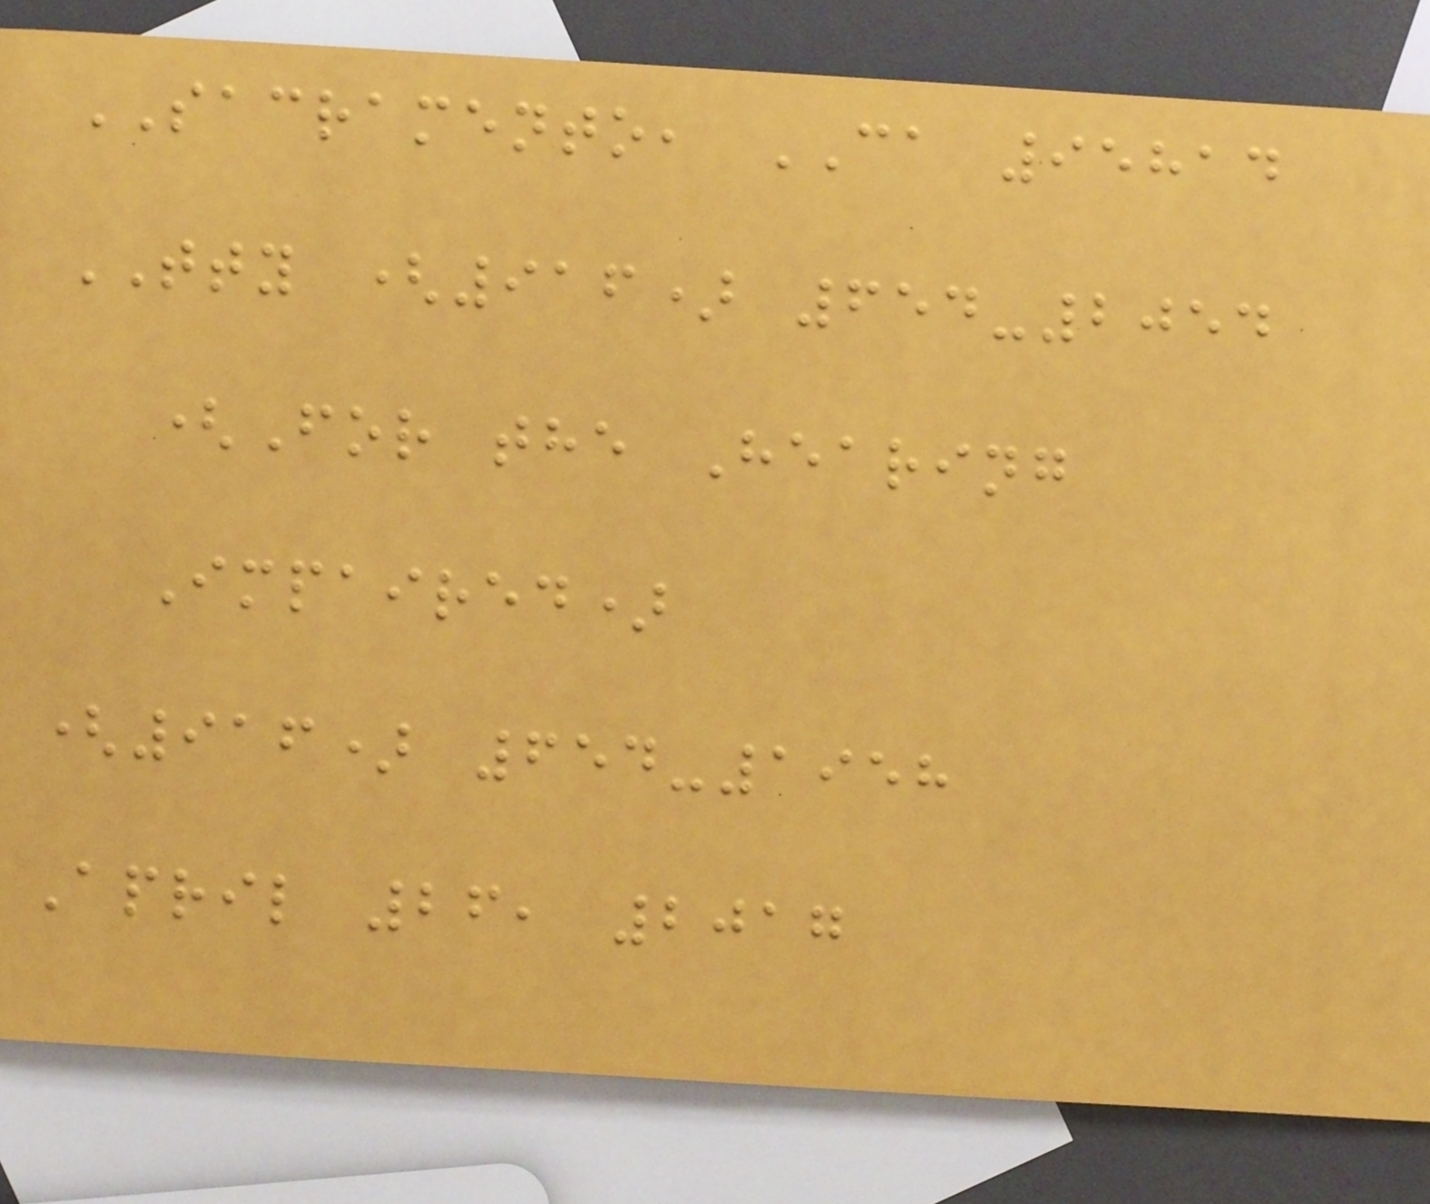SACRAMENTO, CA 95814
TTY (916) 654-2054
(For the Hearing
Impaired)
(916) 654-1958
April 26, 2017
